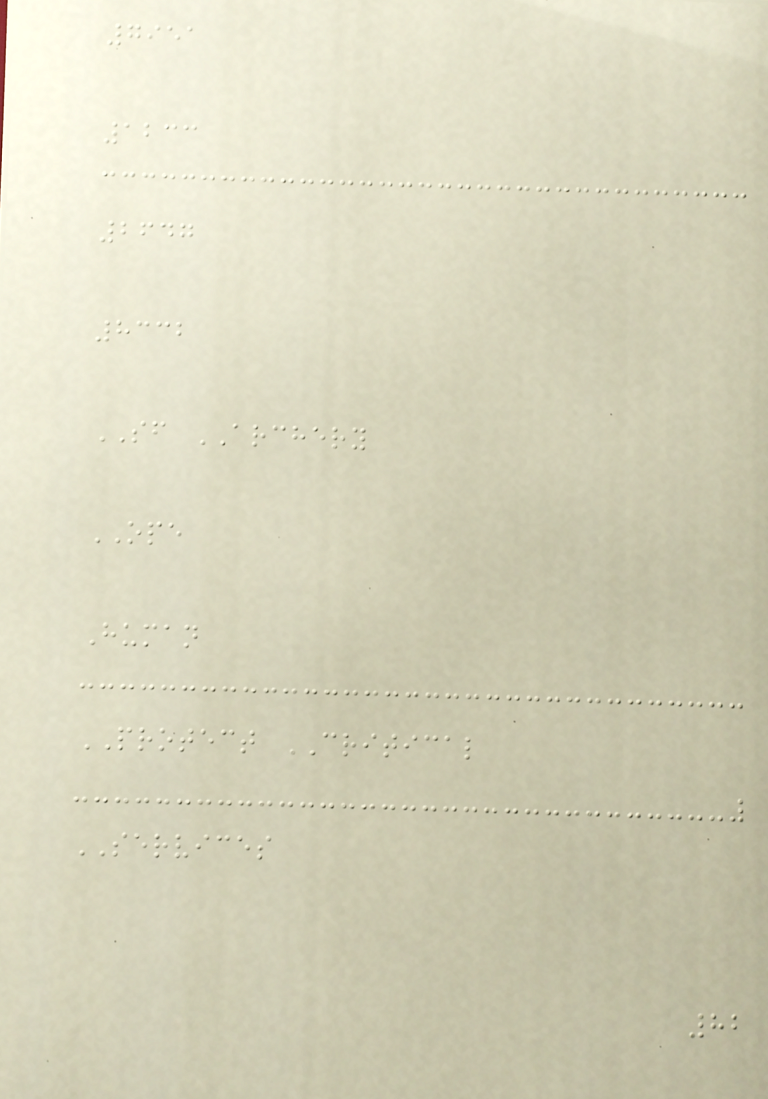7951
1233
2647
8332
SF ARCHERY
OPE
Human
PROTECT CRITICAL
SERVICES
82
